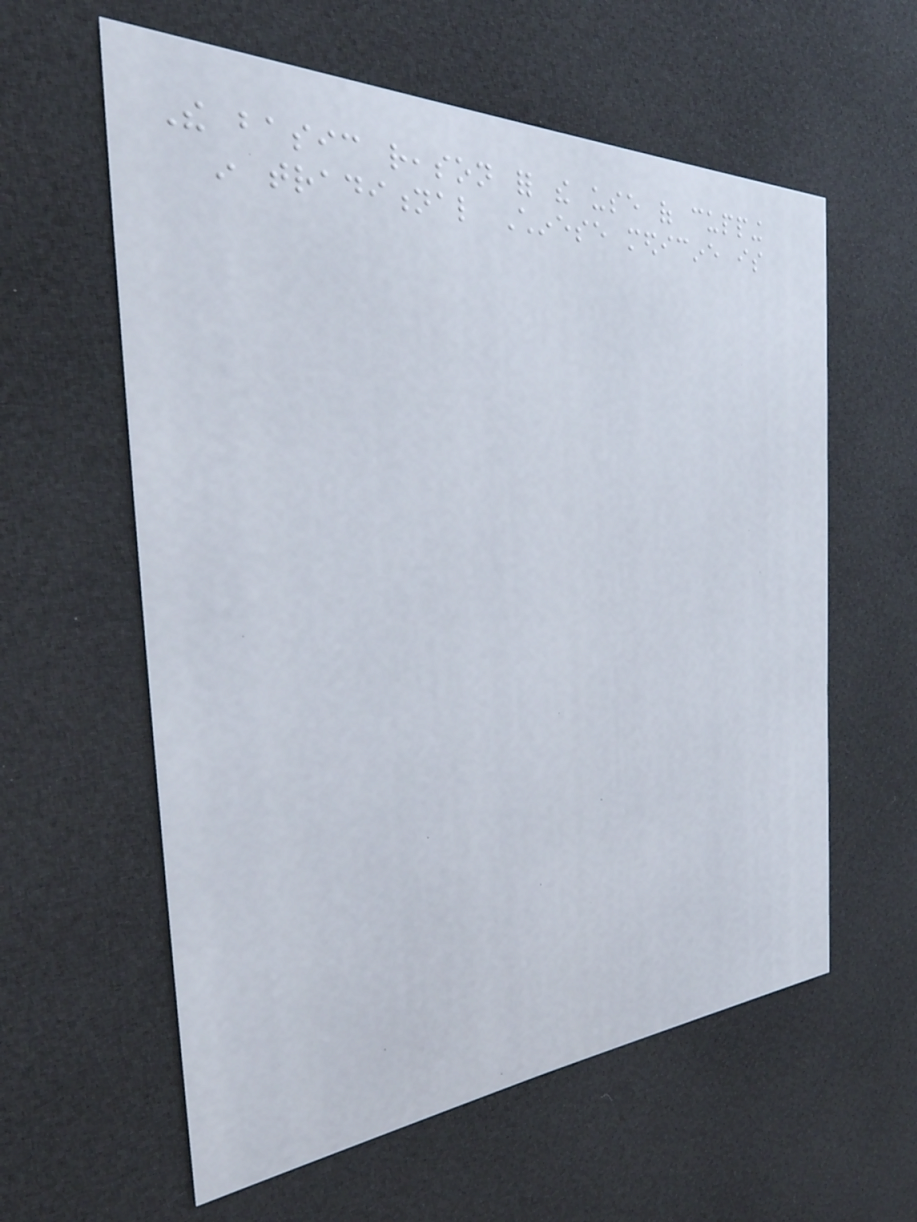The basic reason for the use of cupping
in traditional Chinese medicine is
